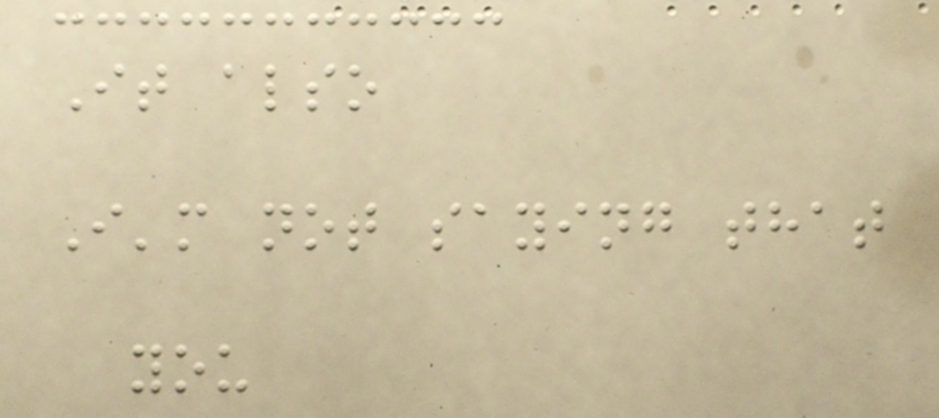It also
I'm not saying that
you
